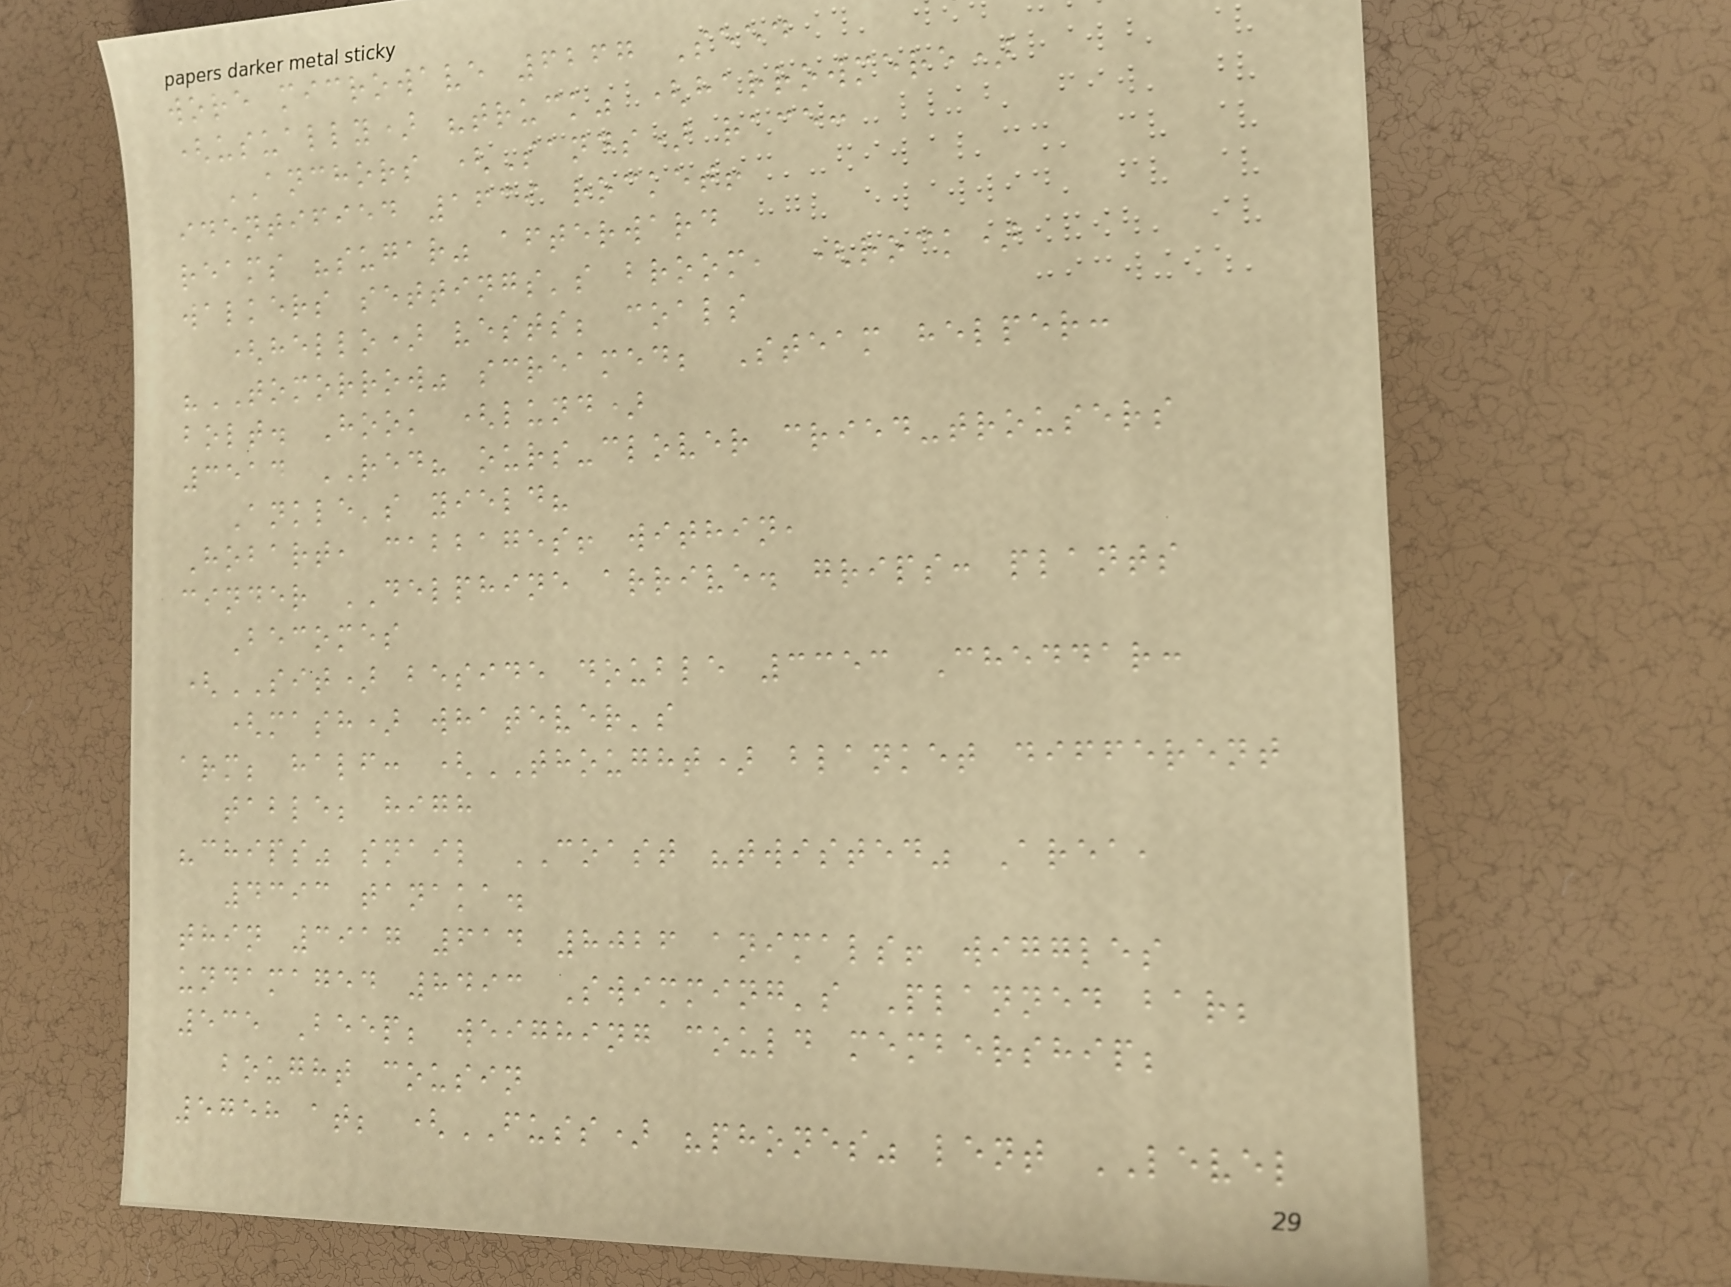wore microwave 6267 Seed
(usually) "truck" (harrowmere)
ANCHORS (Sands) race:
identified 1639 rocket!
reams "sugar" afterward
walkers settings's broom, (rock)
(hello) vests; coals
"TOMORROW" screamed; Steam helper:
bolt. Hook (lund)
3514 RED? ours-clover cried-trousers
Ankle's yield?
Hobart, cabbages! within,
cinder DELPHINE arrive. grips: plants
Becomes
(SIT) beside double 3353 Cheddar:
(mash) whatever's
arm; half: (THOUGHT) blanket different
table; high
"chips" snail COAST "twisted" Area,
4393 tanaka.
thin 3917 614 8026 animals! wiggles
undamaged 8493 Swimming's Planned bar;
535 Beep; weighing could membership;
bought cousin
5758 at; (FUSS) "phones" lent LEVEL
